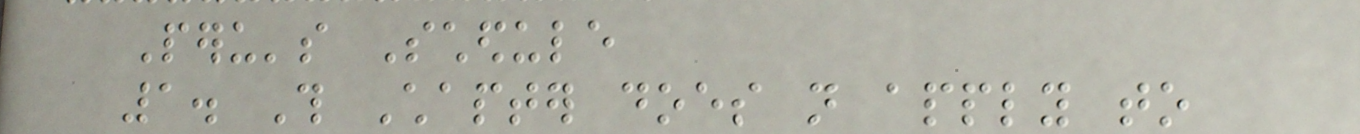Peru's Schedule
1. This Chapter does not apply to
